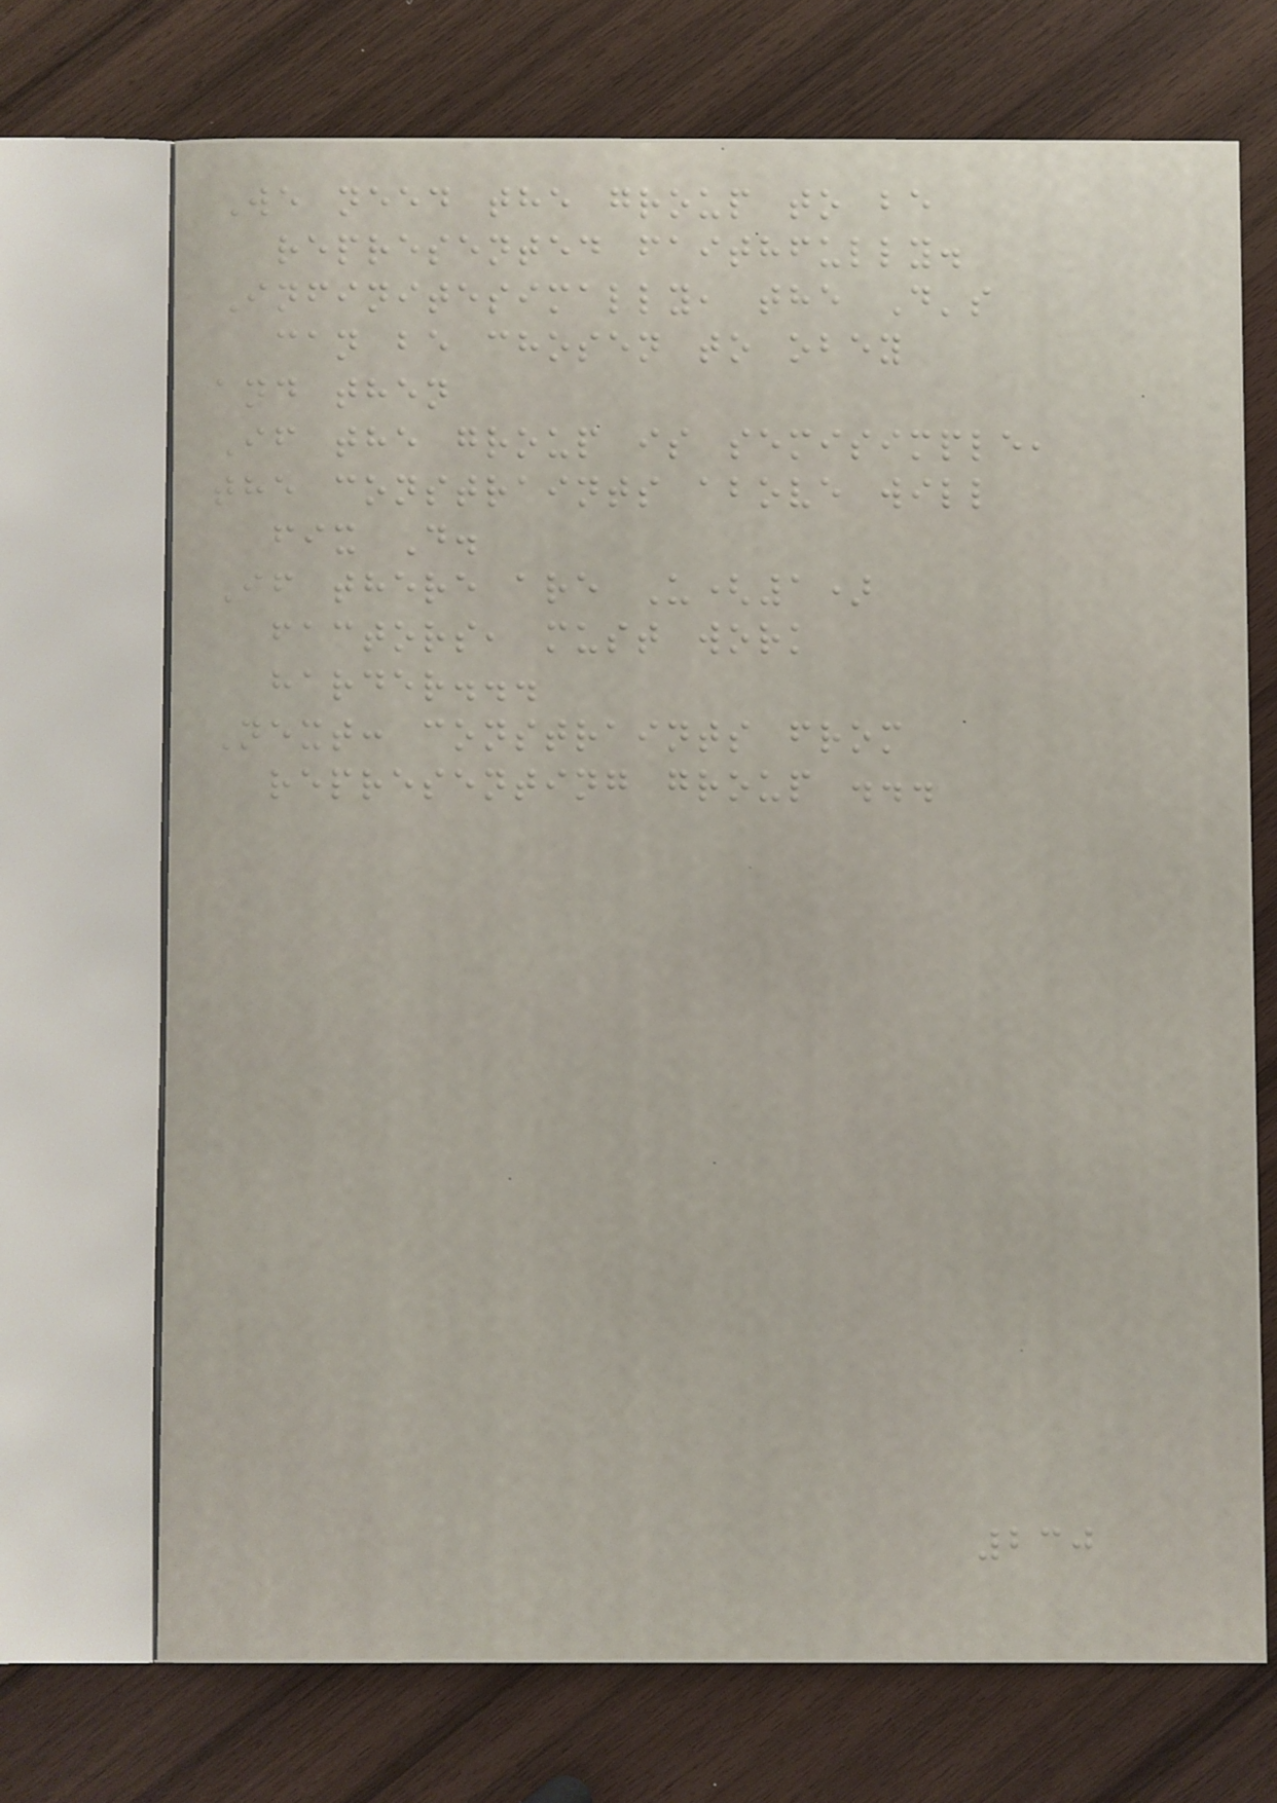We need the group to be
represented faithfully.
Infinitesimally, the D's
can be chosen to obey
and then
If the group is semisimple,
the constraints above will
fix D.
If there are U(1)
factors, must work
harder...
Next: constraints from
representing group ...
230
